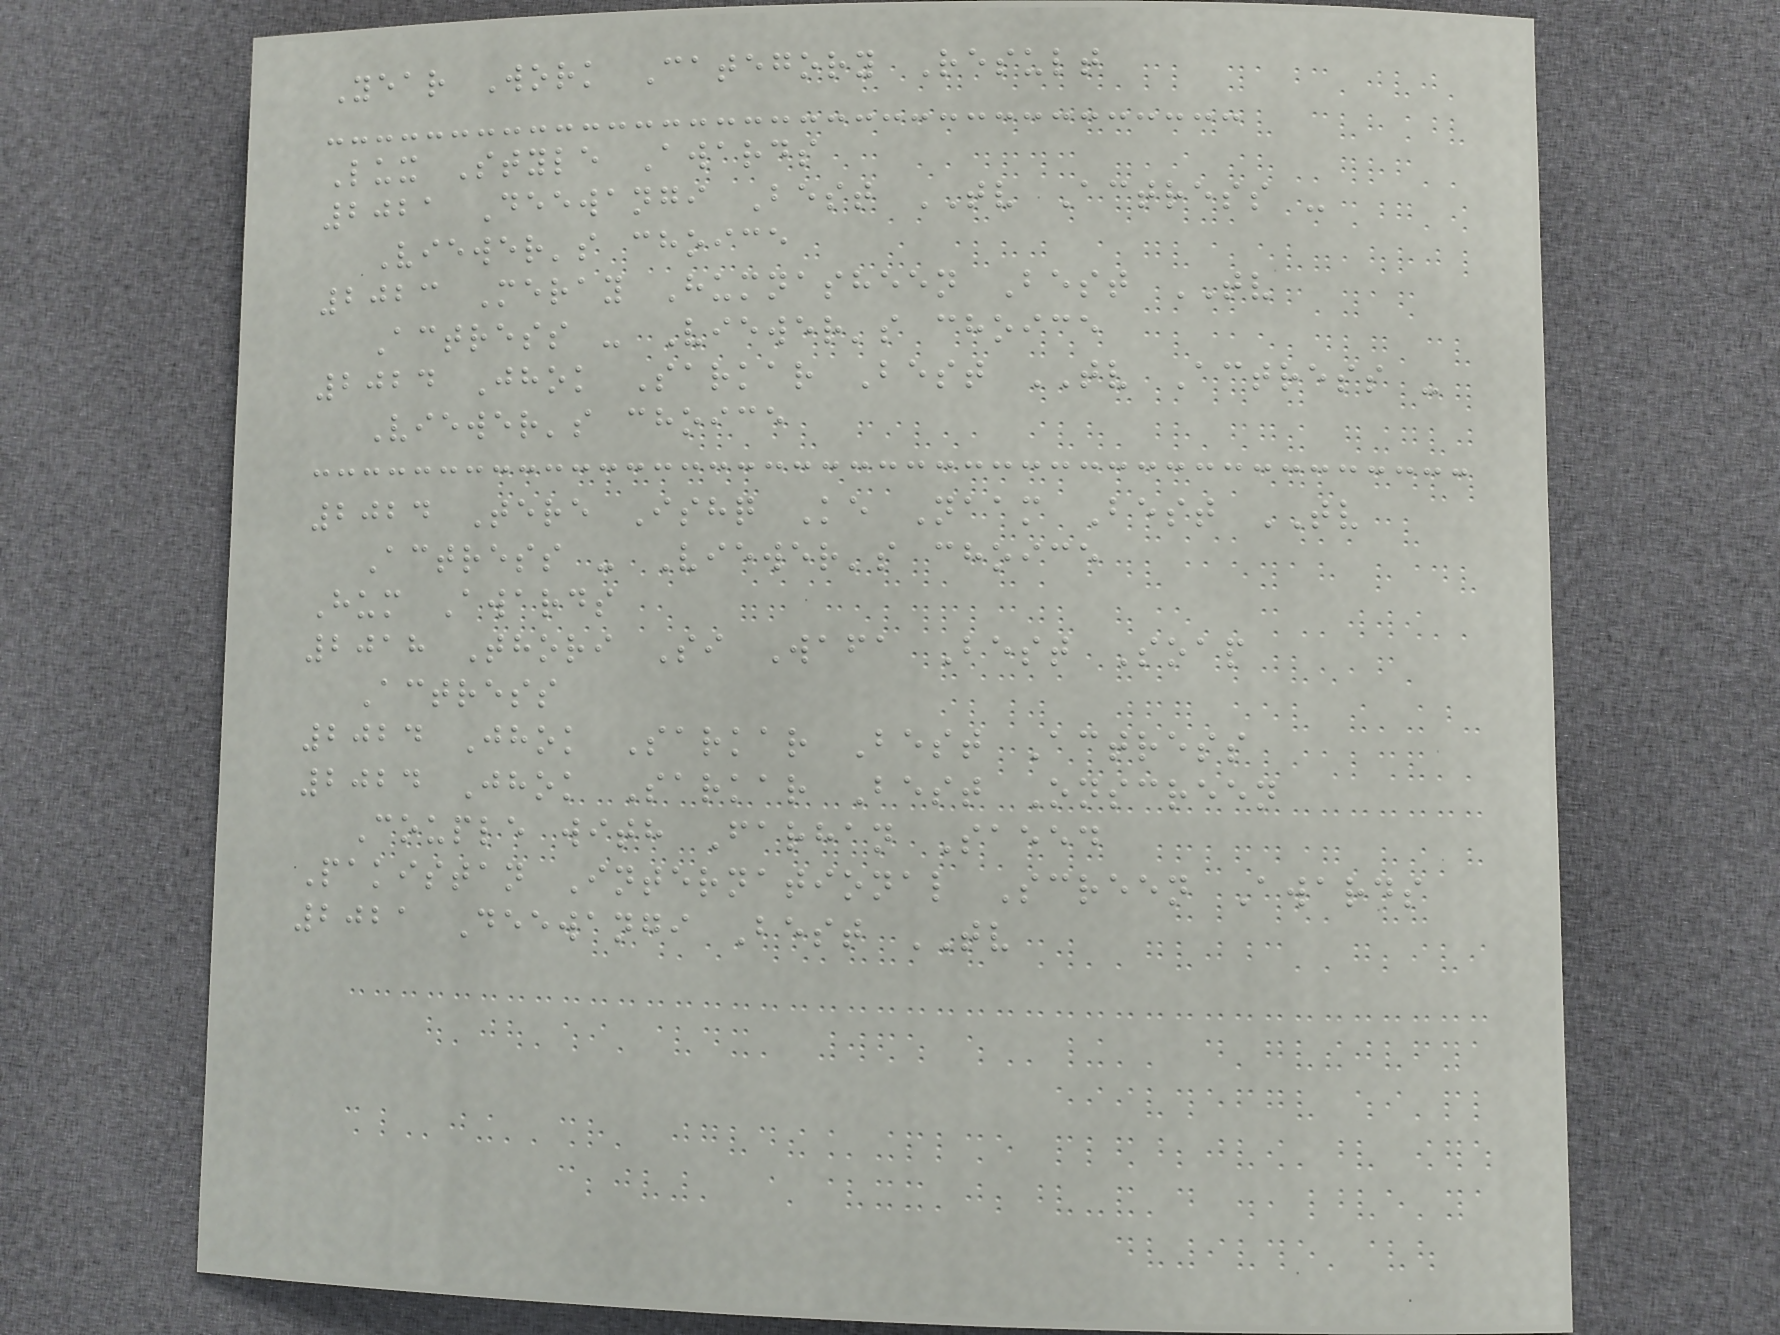Year Work Category Result
Lux Style Awards
2021 Deewangi Best TV Actress -
Viewer's choice
2023 Meray Humnasheen Best TV
Actress - Viewer's choice
2024 Jhok Sarkar Best TV Actress -
Viewer's choice
2024 Tere Ishq Ke Naam Best TV
Actress - Viewer's choice
Hum Awards
2018 Thori Si Wafa Best Soap
Actress
2024 Jhok Sarkar Best Actress
2024 Jhok Sarkar Best Onscreen
Couple with Farhan Saeed
Pakistan International Screen Awards
2021 Deewangi Best TV
